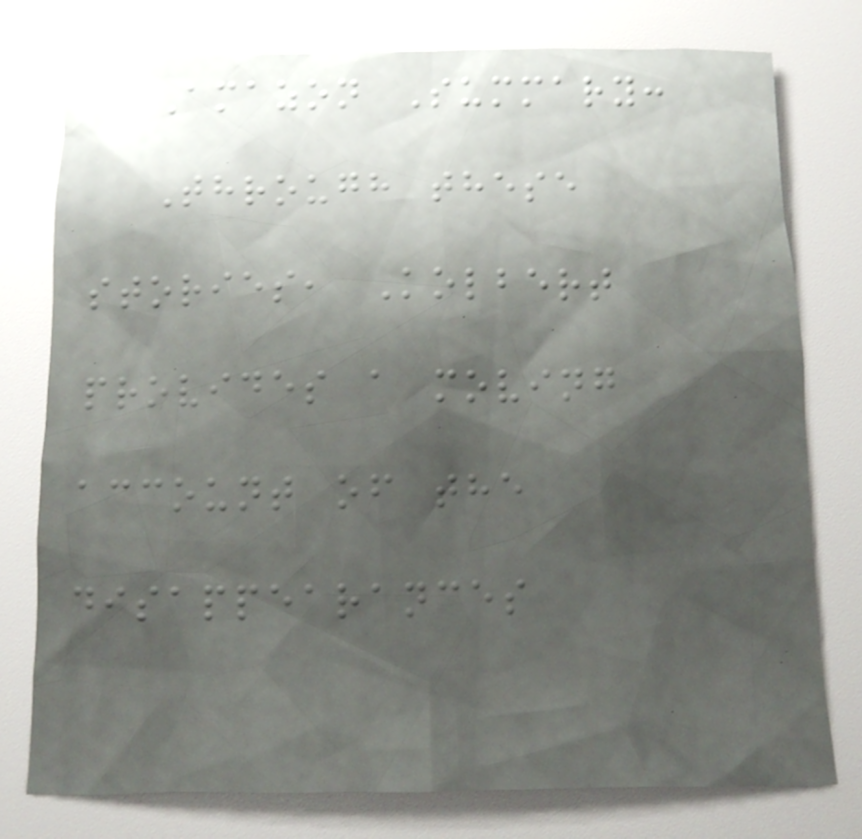Amazon Summary:
Through these
stories, Kolbert
provides a moving
account of the
disappearances
